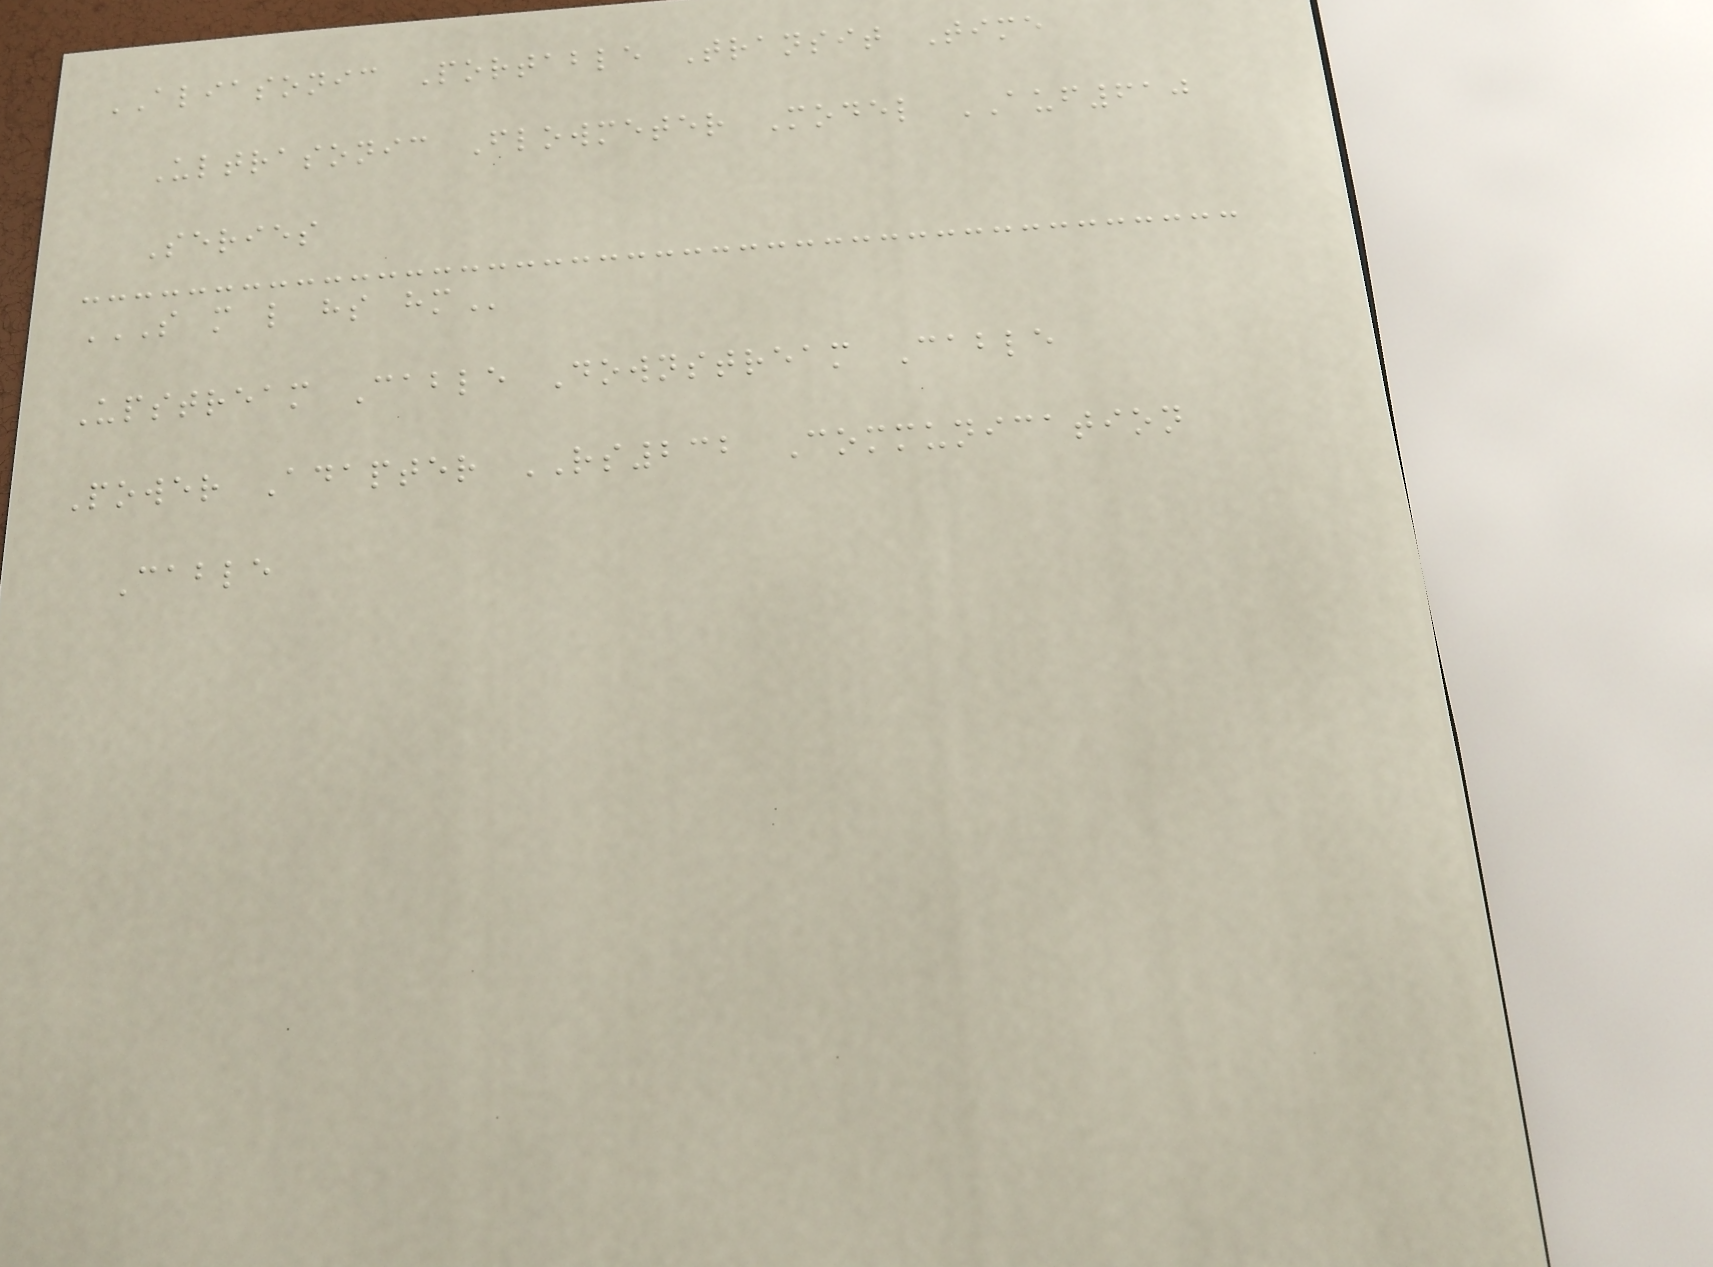ALIASONIC Portable Transit Time
Ultrasonic Flowmeter Model AUF610
Series
S M L HS HM
Upstream Cable Downstream Cable
Power Adapter RS232 Communication
Cable
